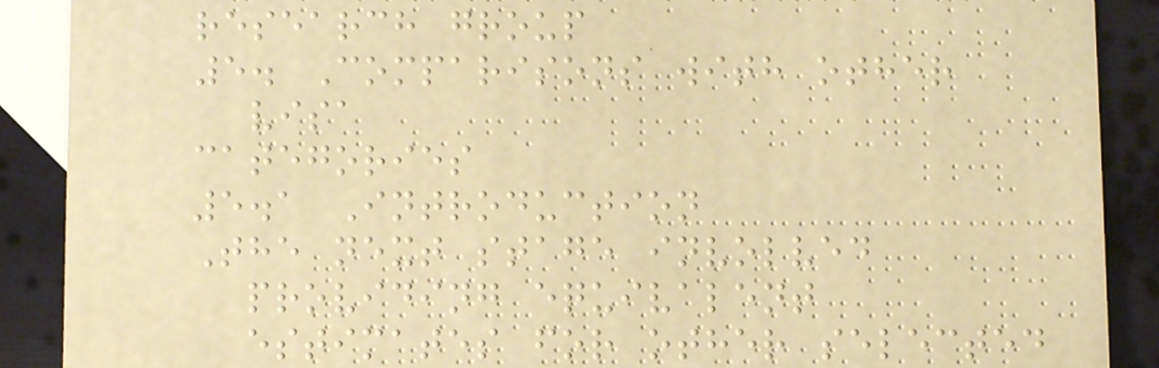research group
5. Comparisons with other
visa
categories
5.1 Introduction
The next stage involved
providing equivalent
estimates for other selected
